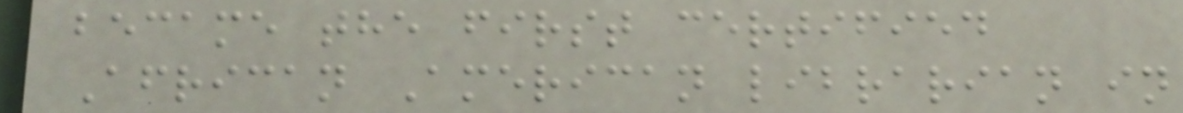became the first certified
African American librarian in
